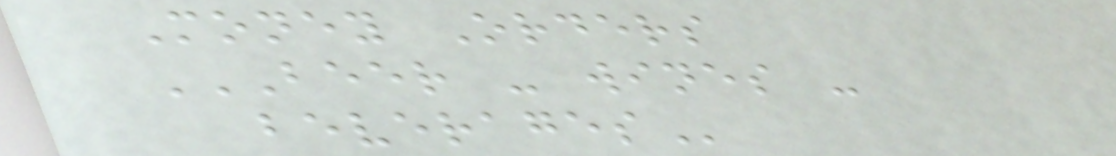Money Orders
BEER - WINES -
BEVERAGES
